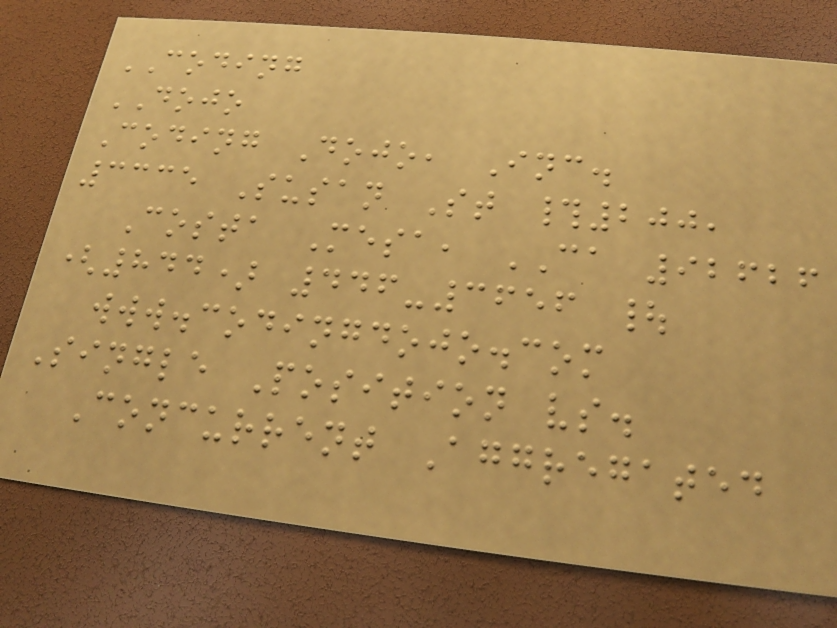CODING
DOJO
Coding Dojo, Inc.
3335 Susan St #200,
Costa Mesa, CA 92626
(844) 446-3656 |
www.codingdojo.com
Single Position vs.
Concurrent Aggregated
